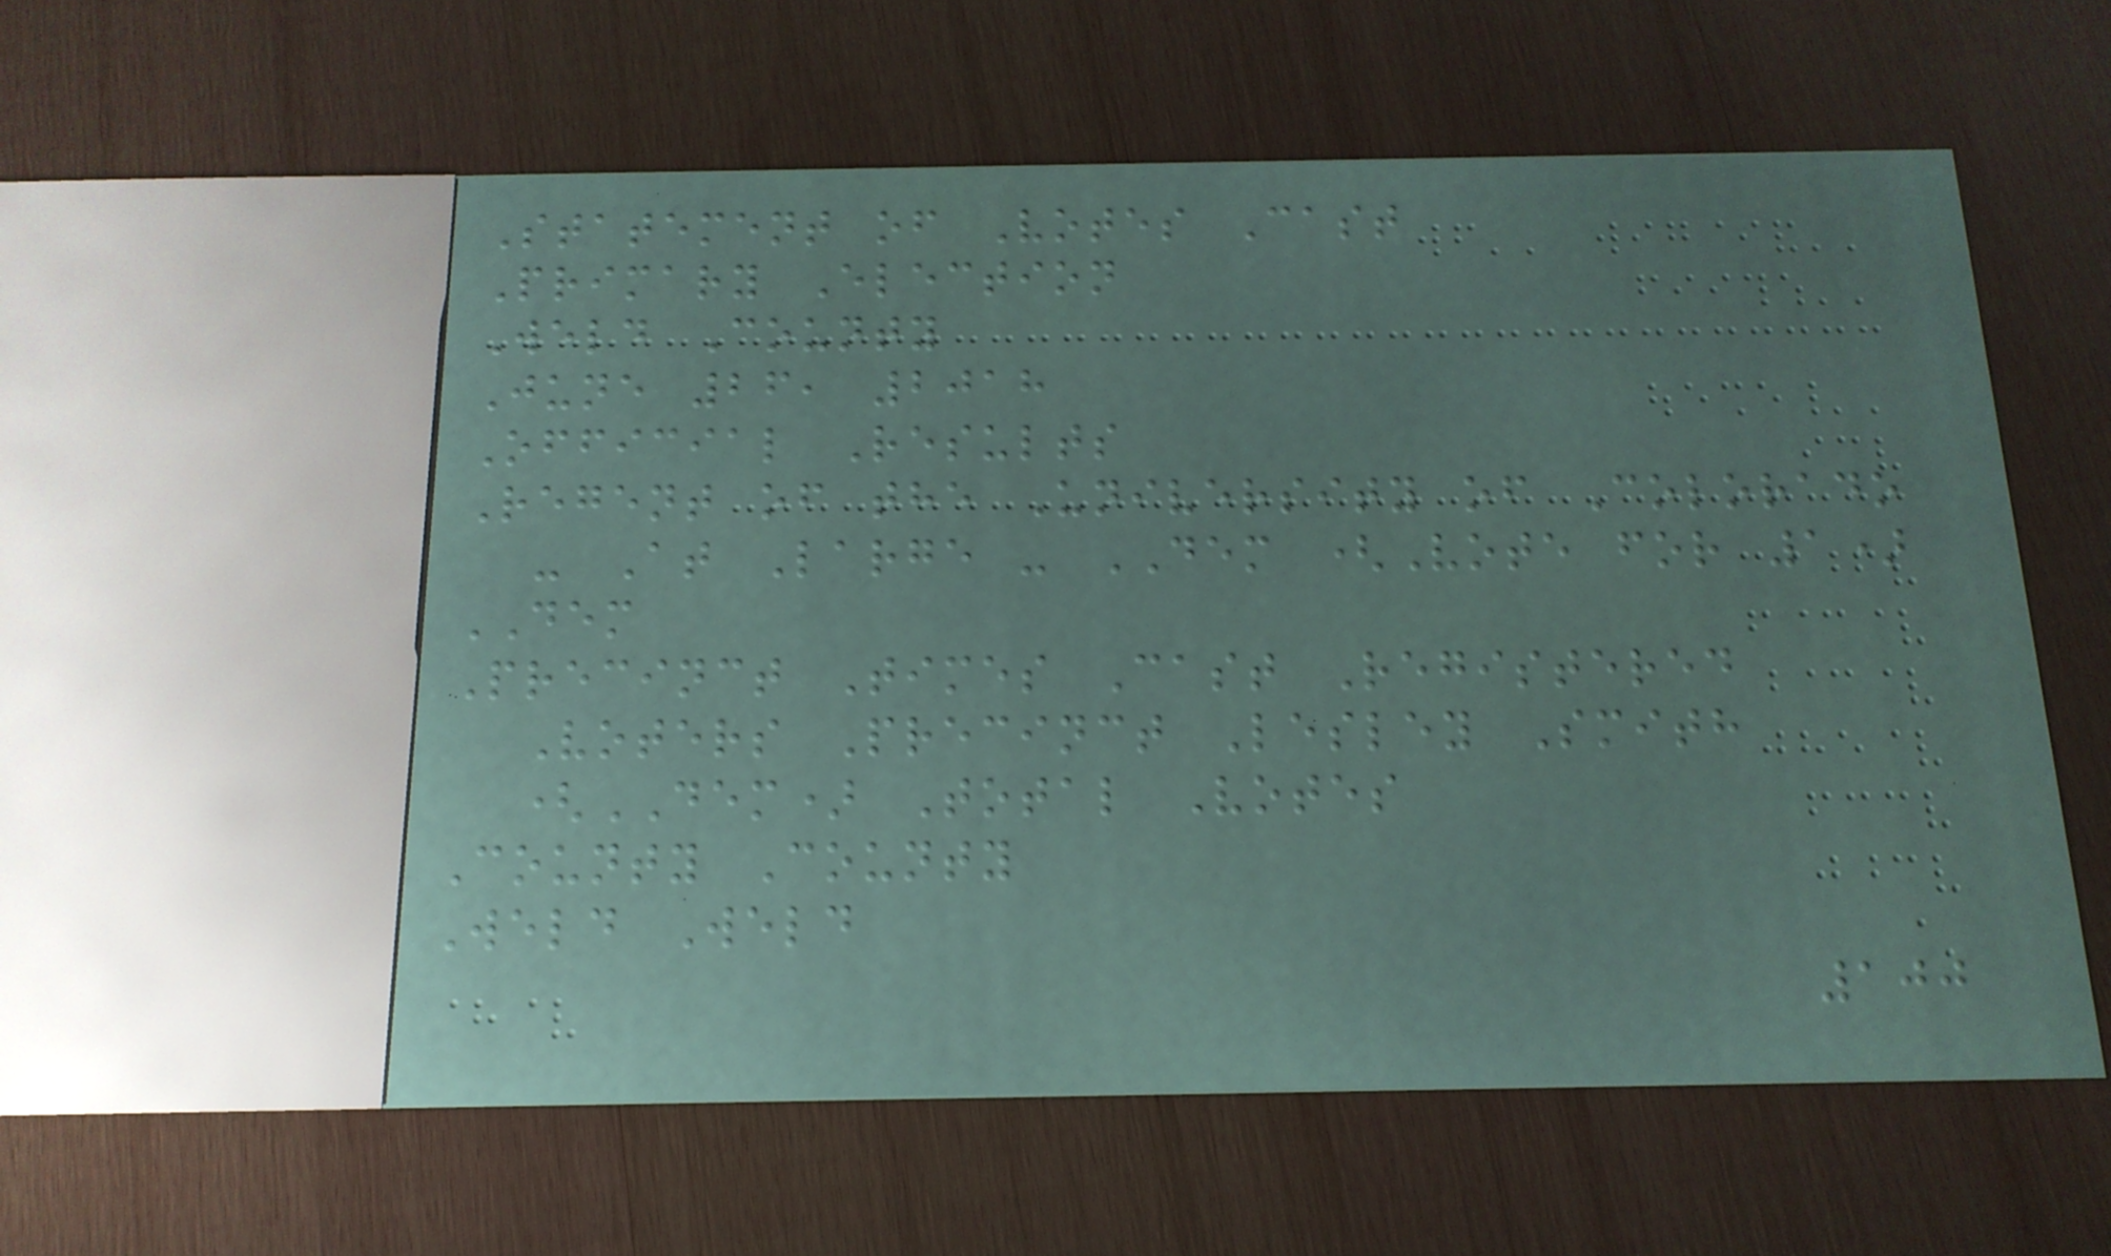Statement of Votes Cast
Primary Election
Weld County
June 26, 2018
Official Results
Regent of the University of Colorado
- At Large - DEM (Vote for 1)
DEM
Precinct Times Cast Registered
Voters Precinct Lesley Smith
(DEM) Total Votes
County County
Weld Weld
100
